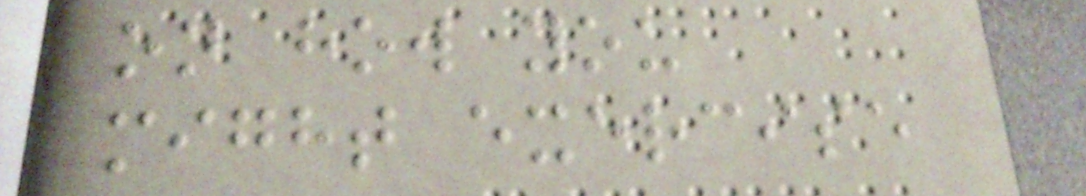on how you
might exercise
